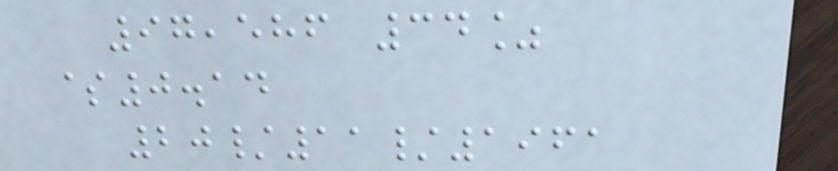97,586 34%
$0.14
20/11/1961
